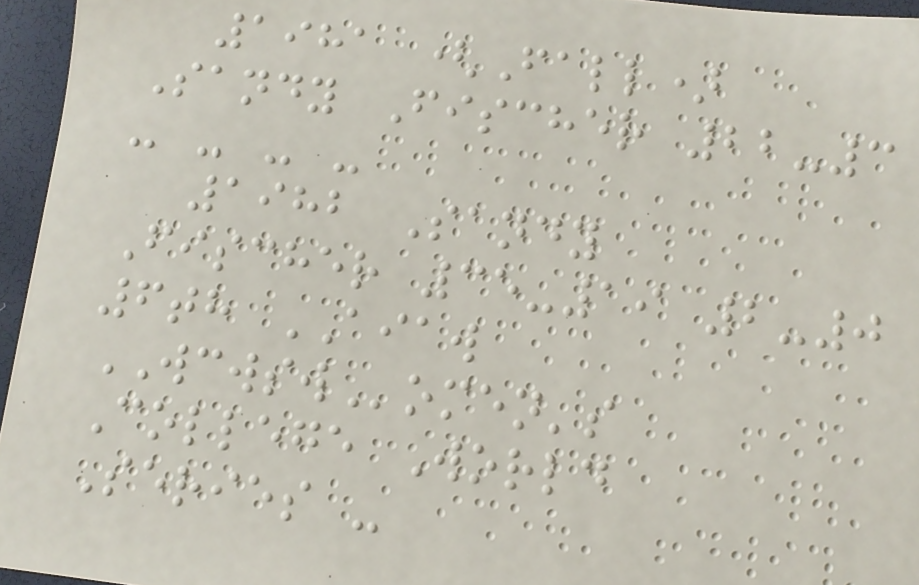1981 (Fall)
Sandy Fischer 22-3
- - - -
1982 Sandy
Fischer 35-19 2-0
6th AIAW
WCWSWomen's
College World
Series -
